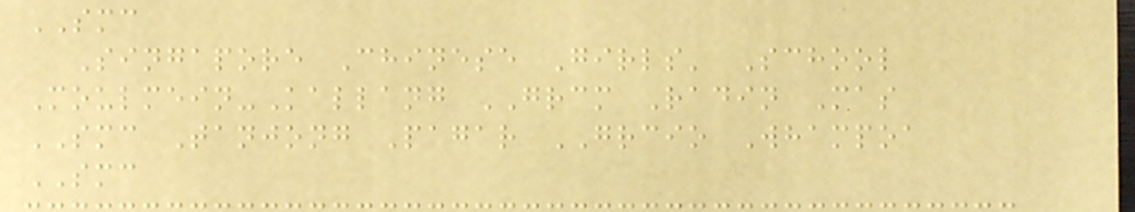SMC
Singapore Chinese Girls' School
Moulmein-Kallang GRCM Radin Mas
SMC Tanjong Pagar GRCIO Whampoa
SMC
